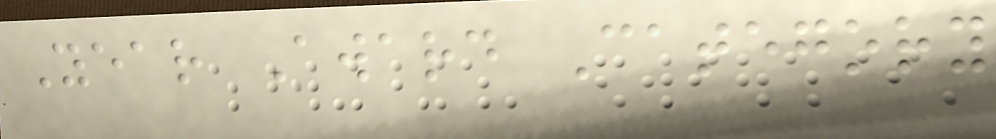Year Award Category
